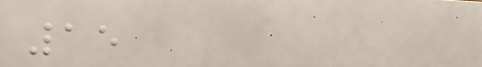15
